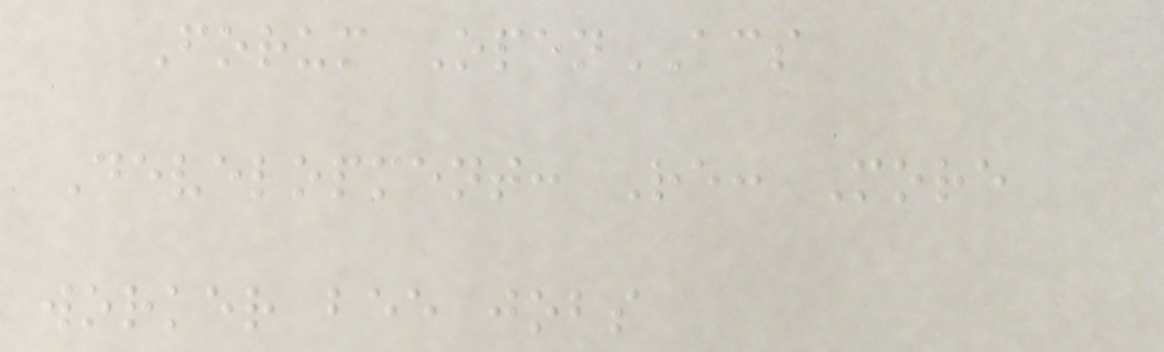Forum OpenACS
Development: Re: More
worker bee jobs
